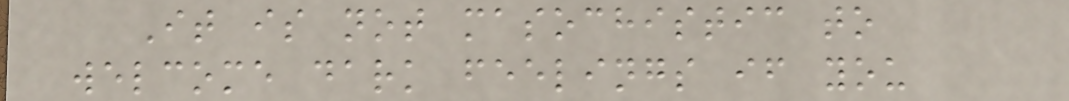It is not masochistic to
welcome dark feelings if you
